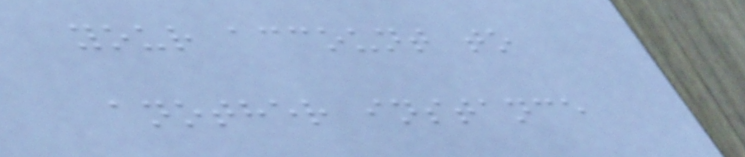your account to
another instance
